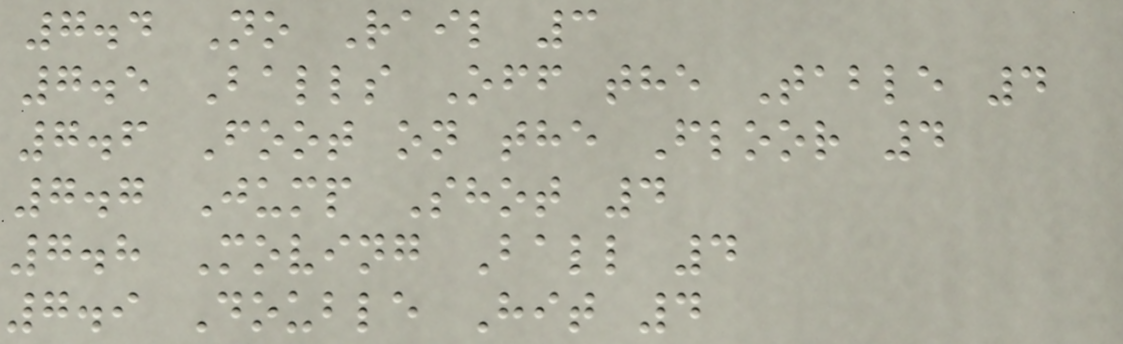7.4 No Rail 3
7.5 Balls Off the Table 4
7.6 Foot on the Floor 4
7.7 Jump Shot 4
7.8 Moving Ball 4
7.9 Double Hit 4
